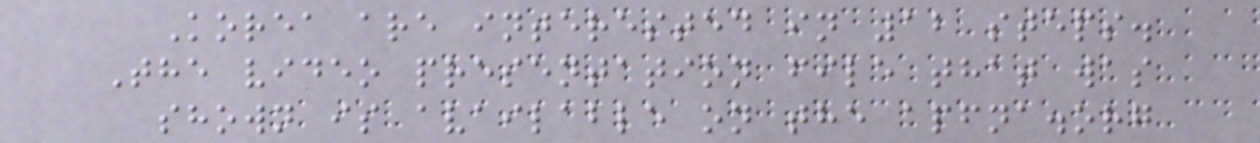Korea are interested in 12 steps.
The video presentation file that was
shown is available on the apfna.org
